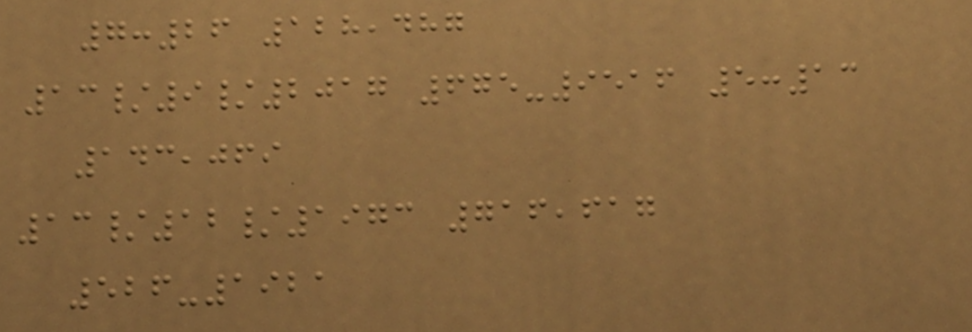7:26 128,487
13/9/2017 675-9516 5:13
143,069
13/12/1973 716,617
526-1921
